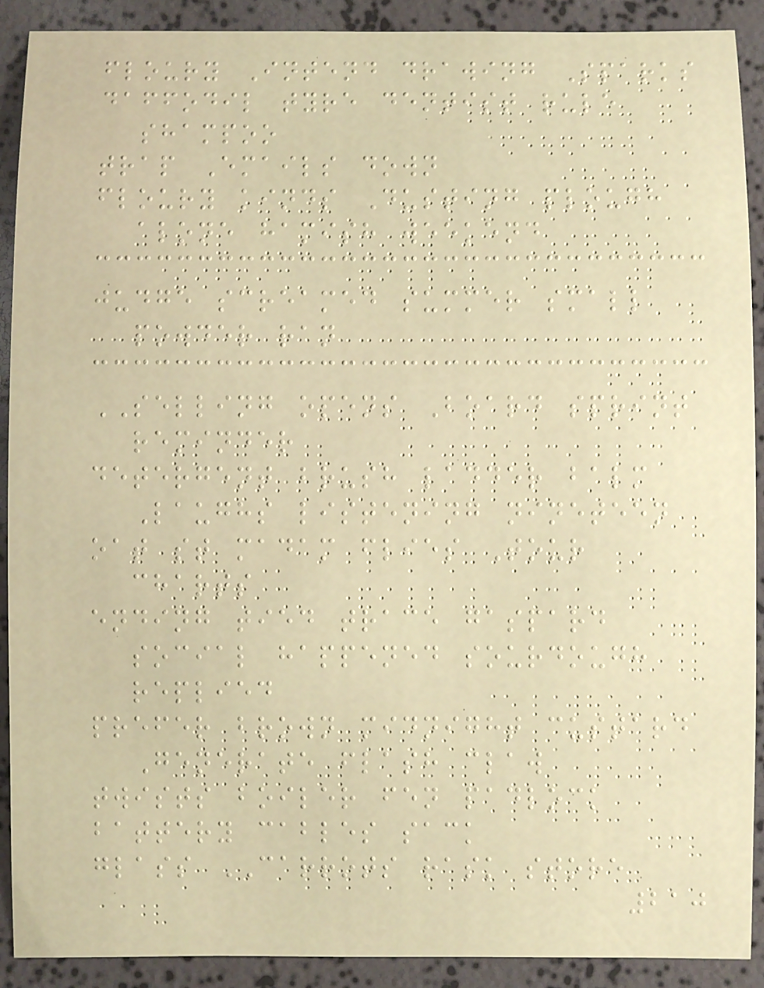floury Intend drawing Sparks
daffodil tyre dentist rule
shampoo
trap Emails down
floury kinds Dusting plough
alone hamish weekend
judge screamed summer small
powder ran
SELLING opens Board sprint
reminder
detergent brush ladder balm
Laughs listening nineteen
oat st madam flies Tour
charts
ending tied trace gaspard
social happened sourdough
replied
prefer brown midnight custard
Generate flash claw
twists boiler fen padlock
battery cables sack
glass CARROTS rask store
210
